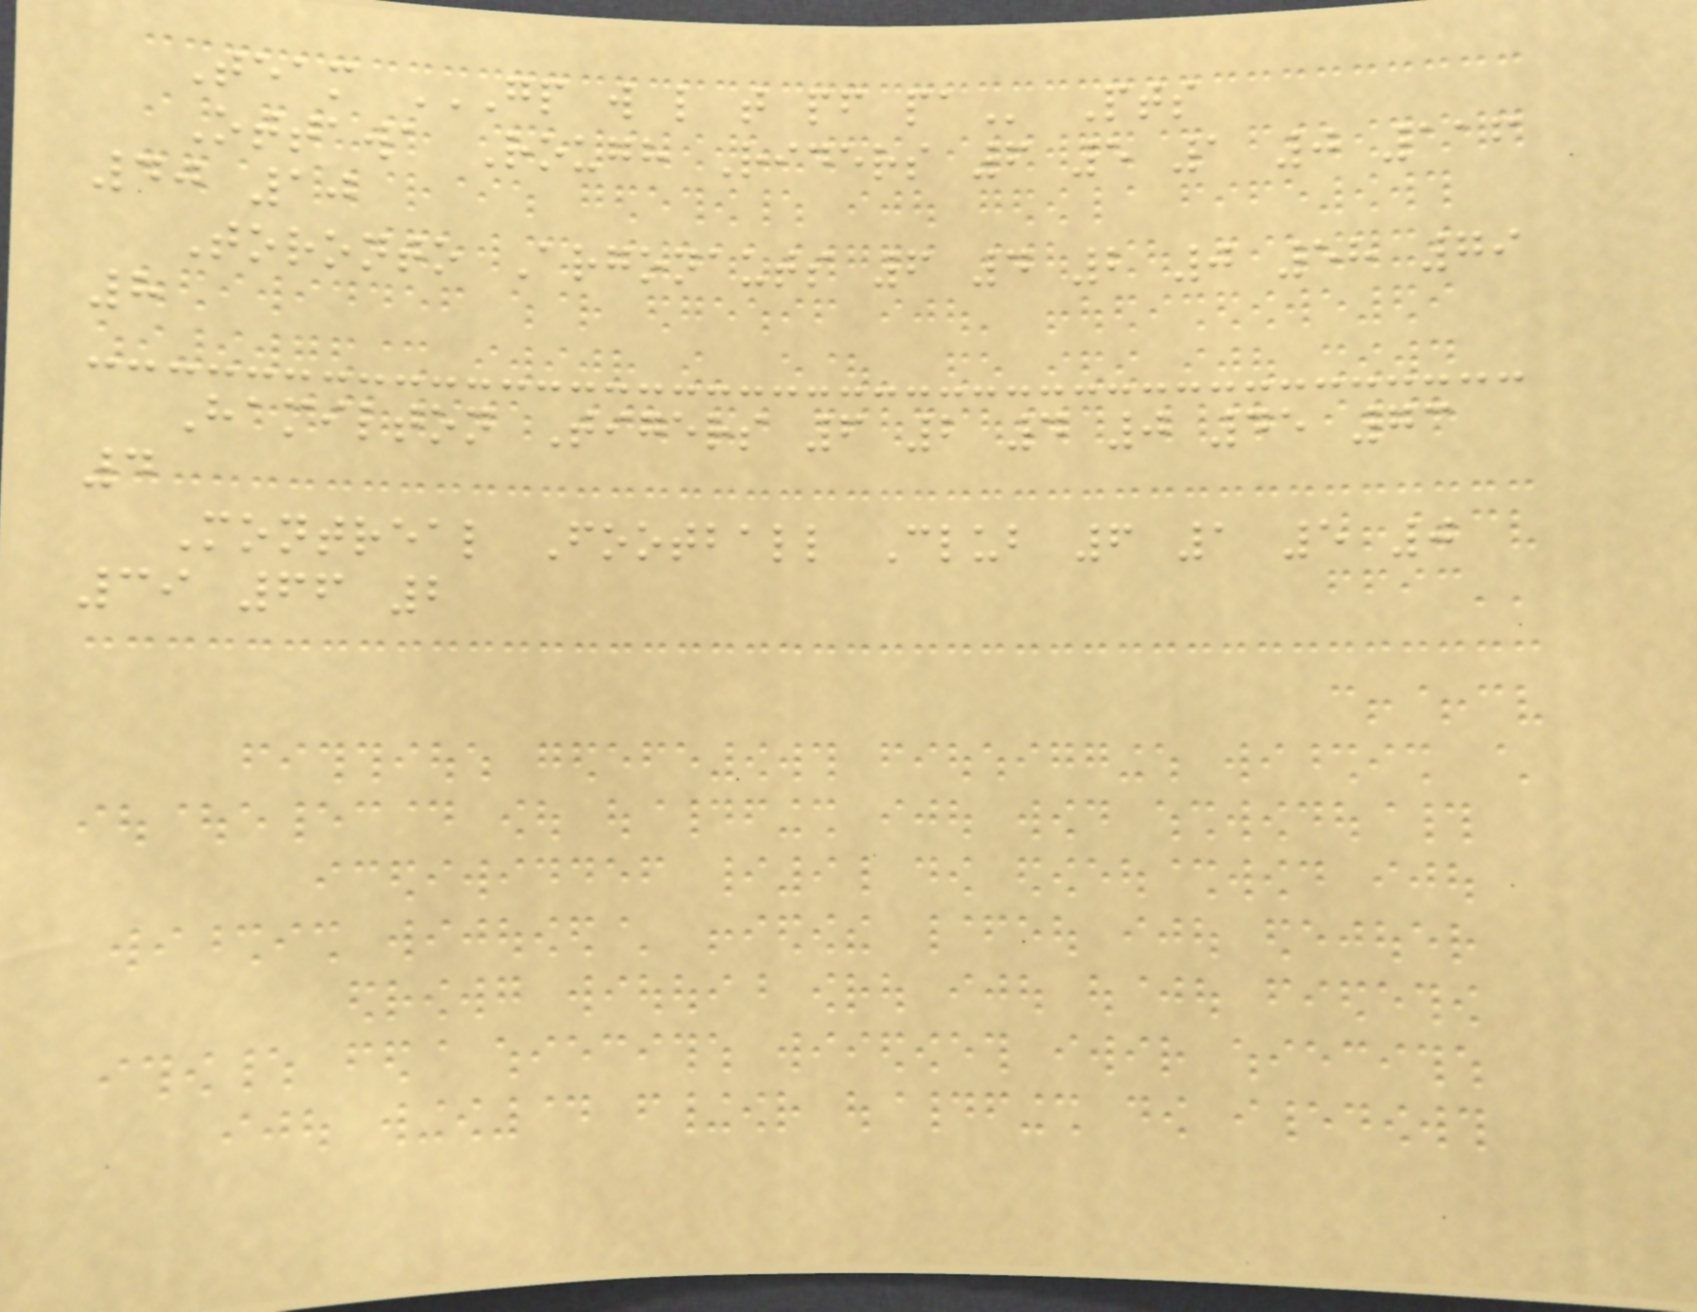Team GP W L T PF PA Pts
Ottawa Rough Riders 6 5 1 0 116
40 10
Toronto Argonauts 6 4 2 0 58 79
8
Hamilton Tigers 6 2 4 0 45 73
4
Montreal Football Club 6 1 5 0
39 66 2
